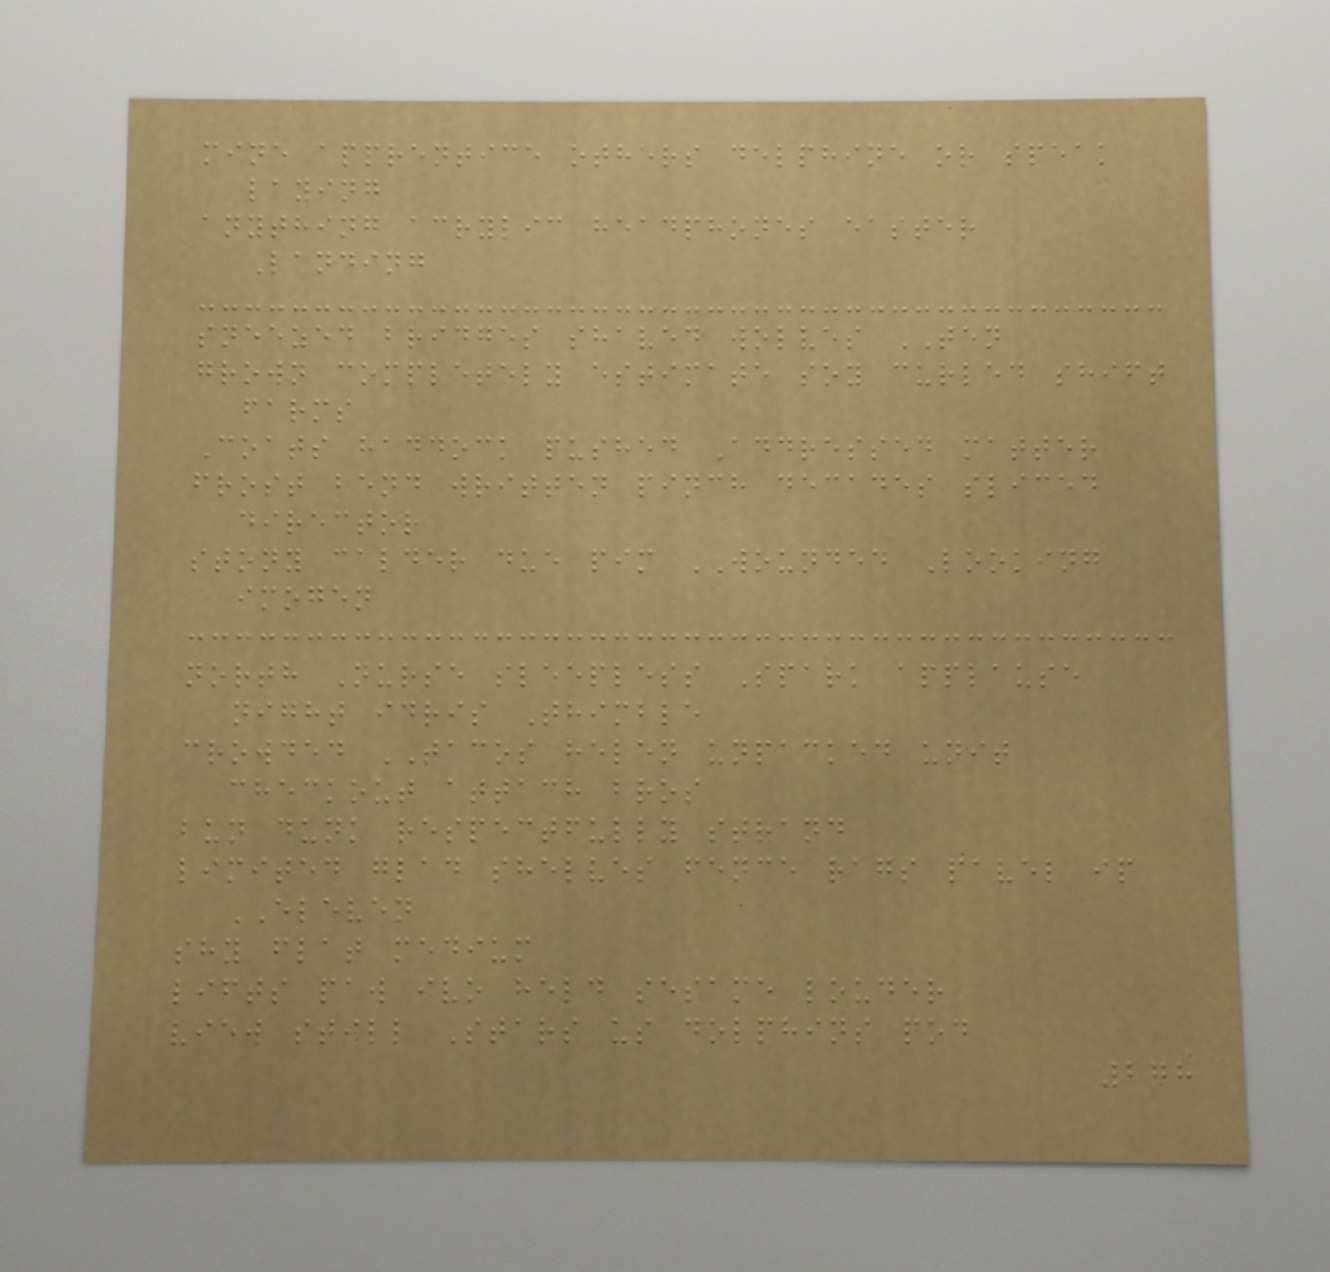mine apprentice others delphine or speak
laying
anything acrylic headphones easter
Landing
sneezed bridges shaved wolves TEN
grown completely estimate soy curled shift
farms
Coats haddock pushed Addressed matter
frost bend written pinch decades sliced
director
stony calder due pim WOUNDED Looking
imogen
north Nurse sleepless Spark applause
night idris Thimble
crowded TACOS helen unpacked unit
checkout attach bros
bun dunk respectfully strand
limited glad shelves fence rags pavel ip
ELEVEN
shy flat medium
lifts paw ivo held sesame louder
view still Stars us dolphins pod
278
